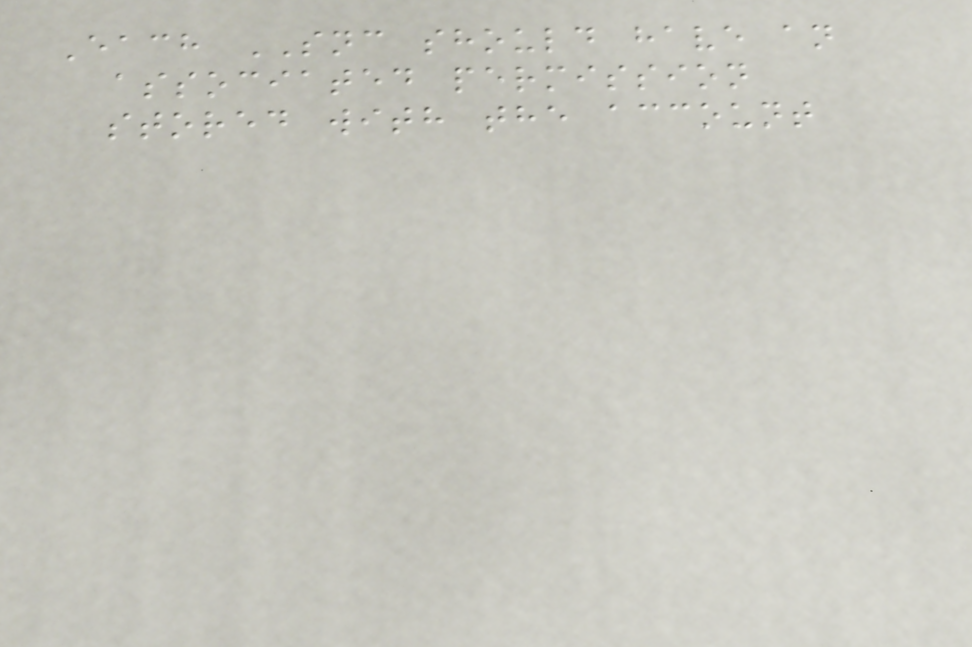Each SNC should have an
associated permission
stored with the account
